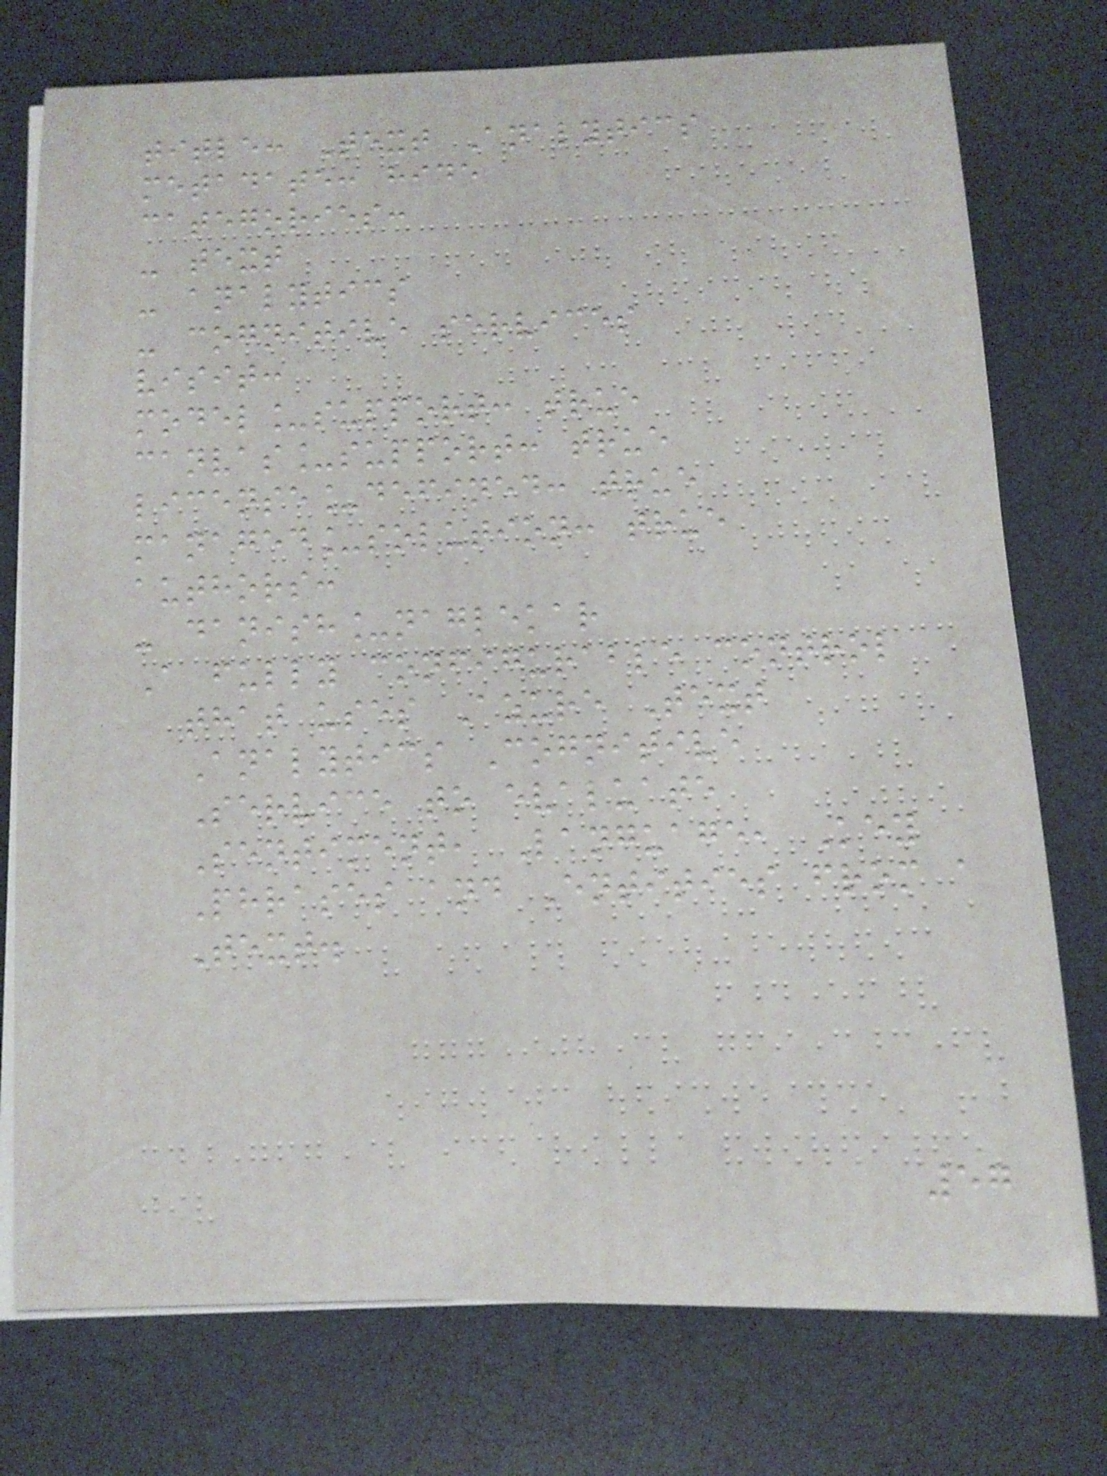title: Text Analytics
metadate: hide
categories:
- text
- analytics
- cognitive services
visit:
model_support: true
canvas_support: true
license_defined: true
managed_solution: true
authors:
- danish_naglekar
A fully configurable control
that uses Azure Text
Analytics Cognitive
Service to evaluate
Sentiment, Language, Key
Phrases and Entities from a
Text.
57
